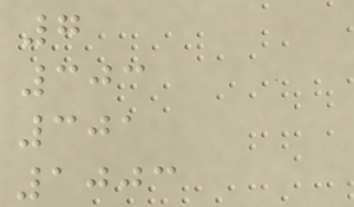7
303
301
1003
